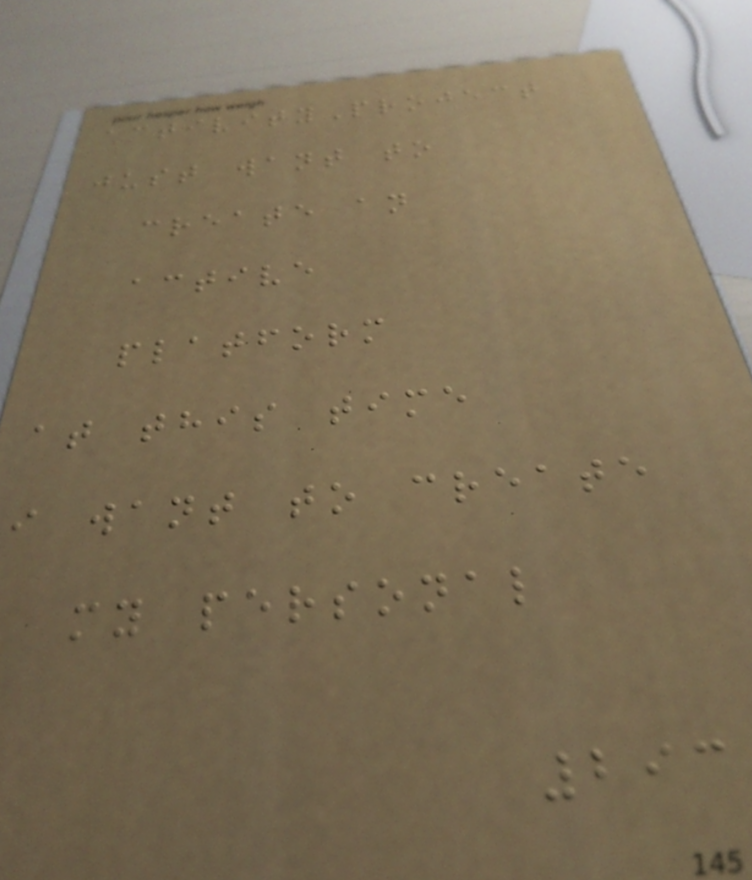activityProject
just want to
create an
active
platform
at this time
i want to create
my personal
293
